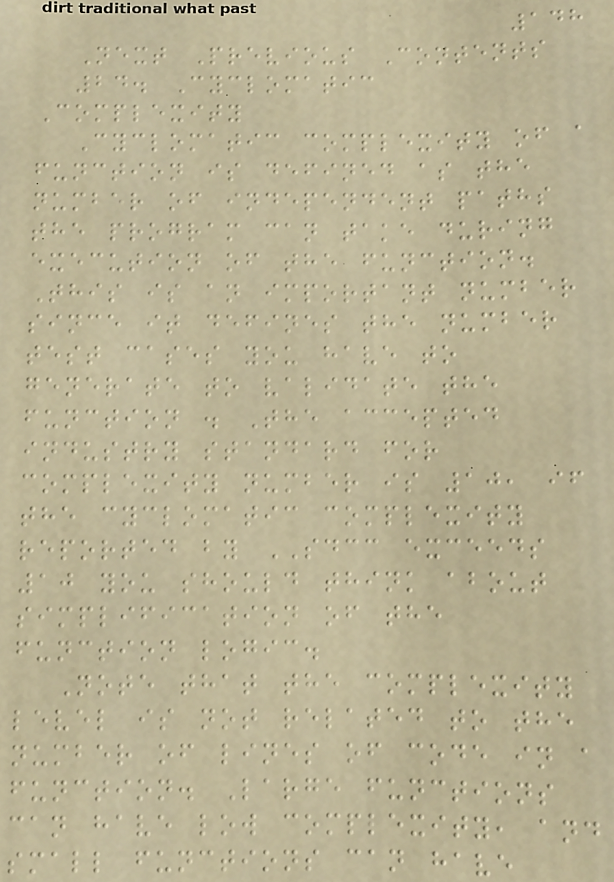148
Next Previous Contents
24. Cyclomatic
Complexity
Cyclomatic complexity of a
function is defined as the
number of independent paths
the program can take during
execution of the function.
This is an important number
since it defines the number
test cases you have to
generate to validate the
function . The accepted
industry standard for
complexity number is 10, if
the cyclomatic complexity
reported by SDCC exceeds
10 you should think about
simplification of the
function logic.
Note that the complexity
level is not related to the
number of lines of code in a
function. Large functions
can have low complexity, and
small functions can have
